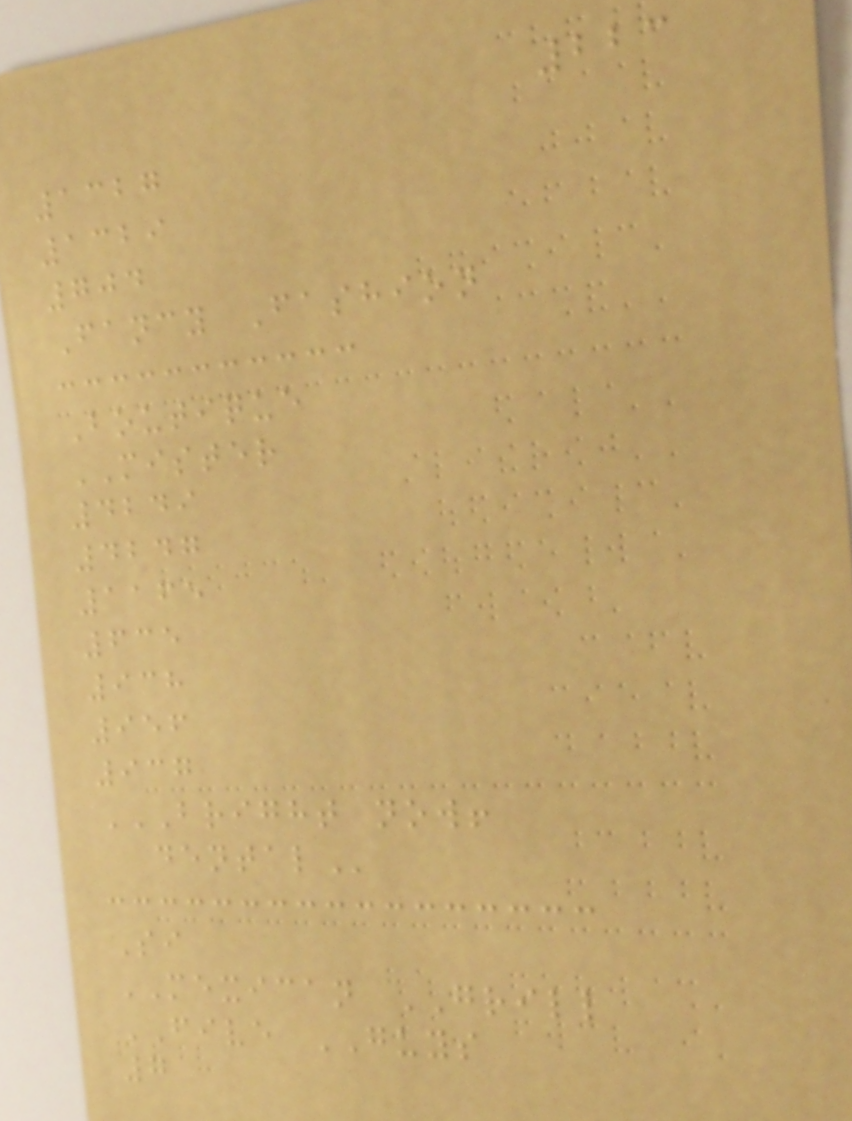223
1327
1329
704
Fancy Fashion
Boutique
MISTER
4249
4247
1165
635
938
956
937
BRIGHT NOW!
DENTAL
Si
MEXICAN GRILL
FIVE GUYS
7
